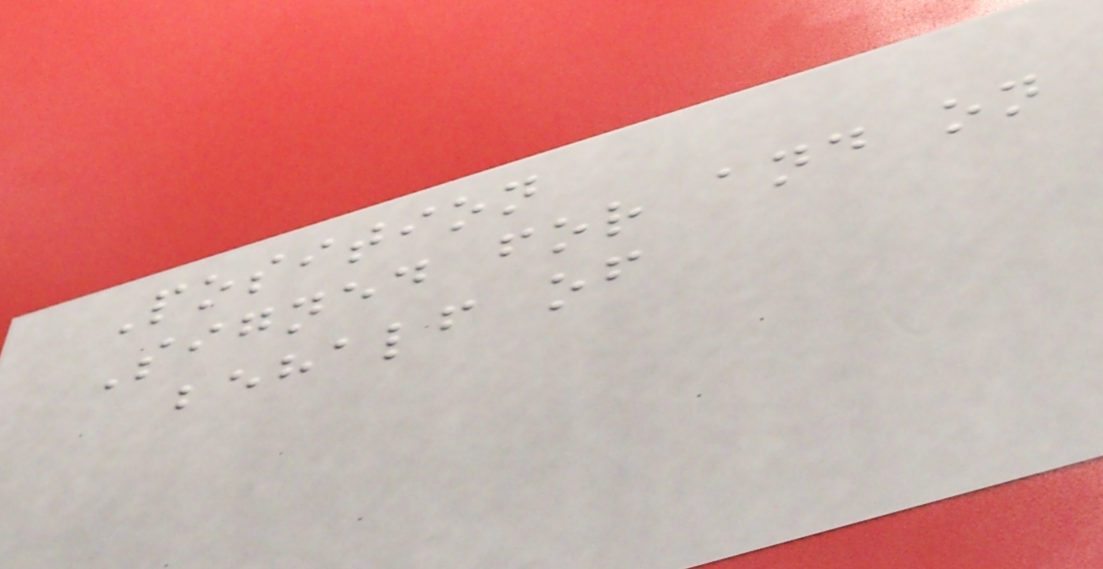Position
Signed for and on
behalf of
